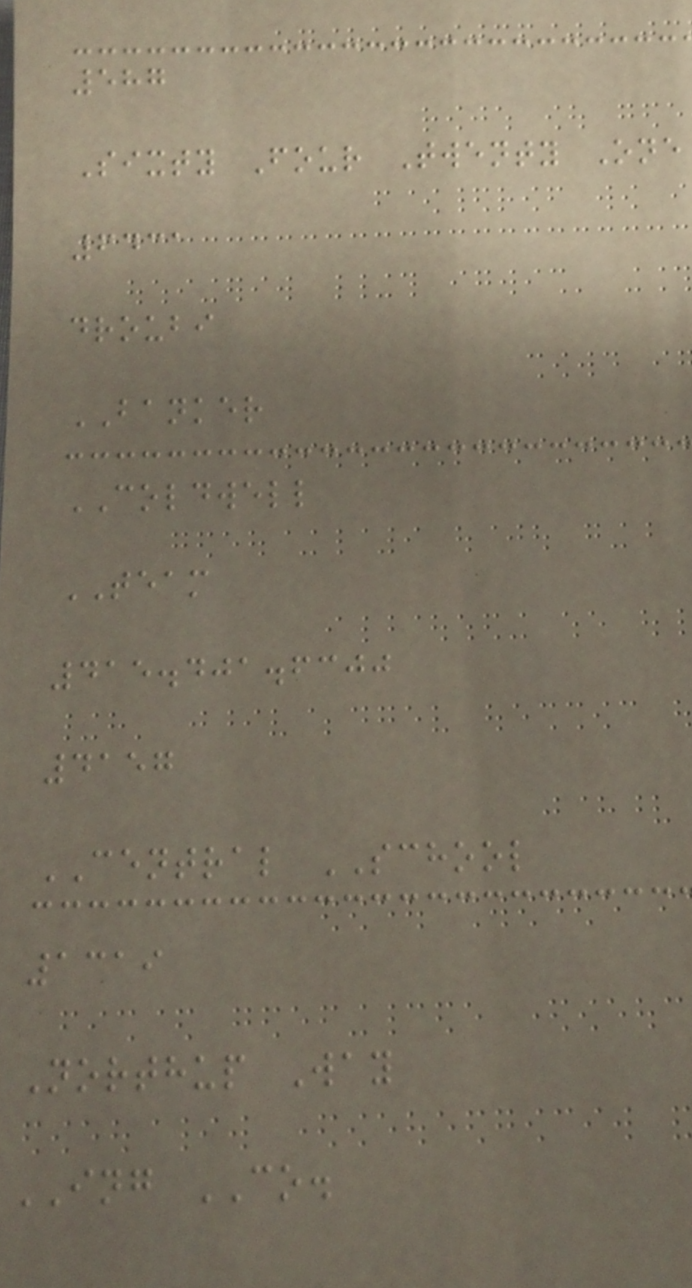587
Sixty Four Twenty One
6431
droubi
BANKER
COLDWELL
TEAM
415.401.6300
4157
CENTRAL SCHOOL
1319
Northup Way
ING CO.
